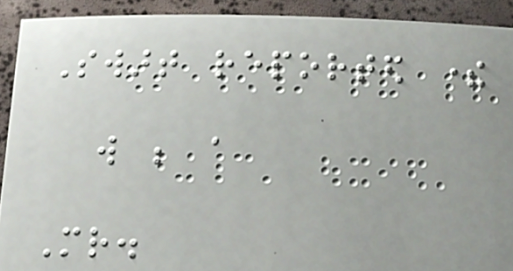Swart reported there
will be a
Mr.
